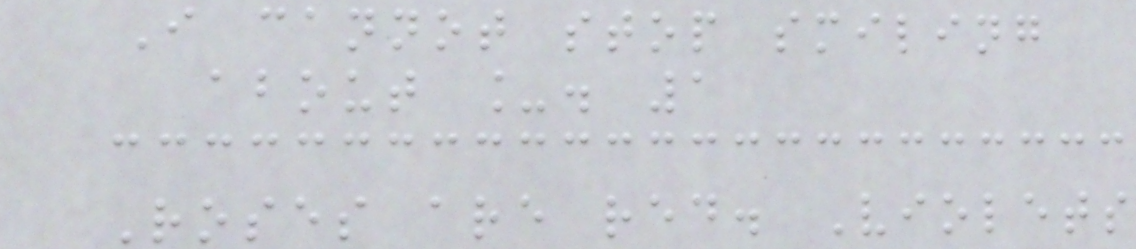I cannot stop smiling
about _. 1
Roses are red. Violets
